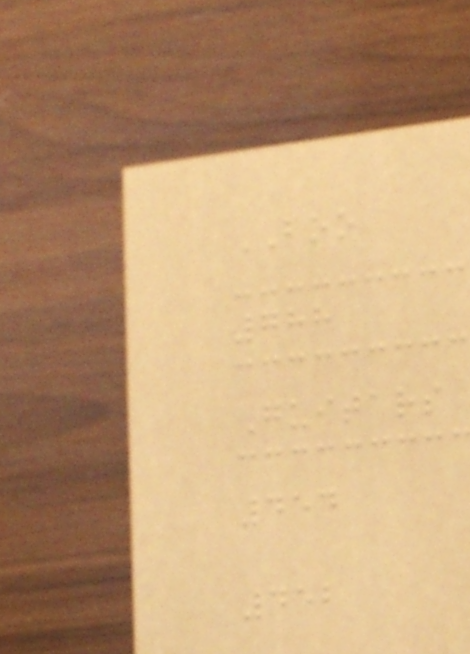BOO
788
Guitars
454
452
